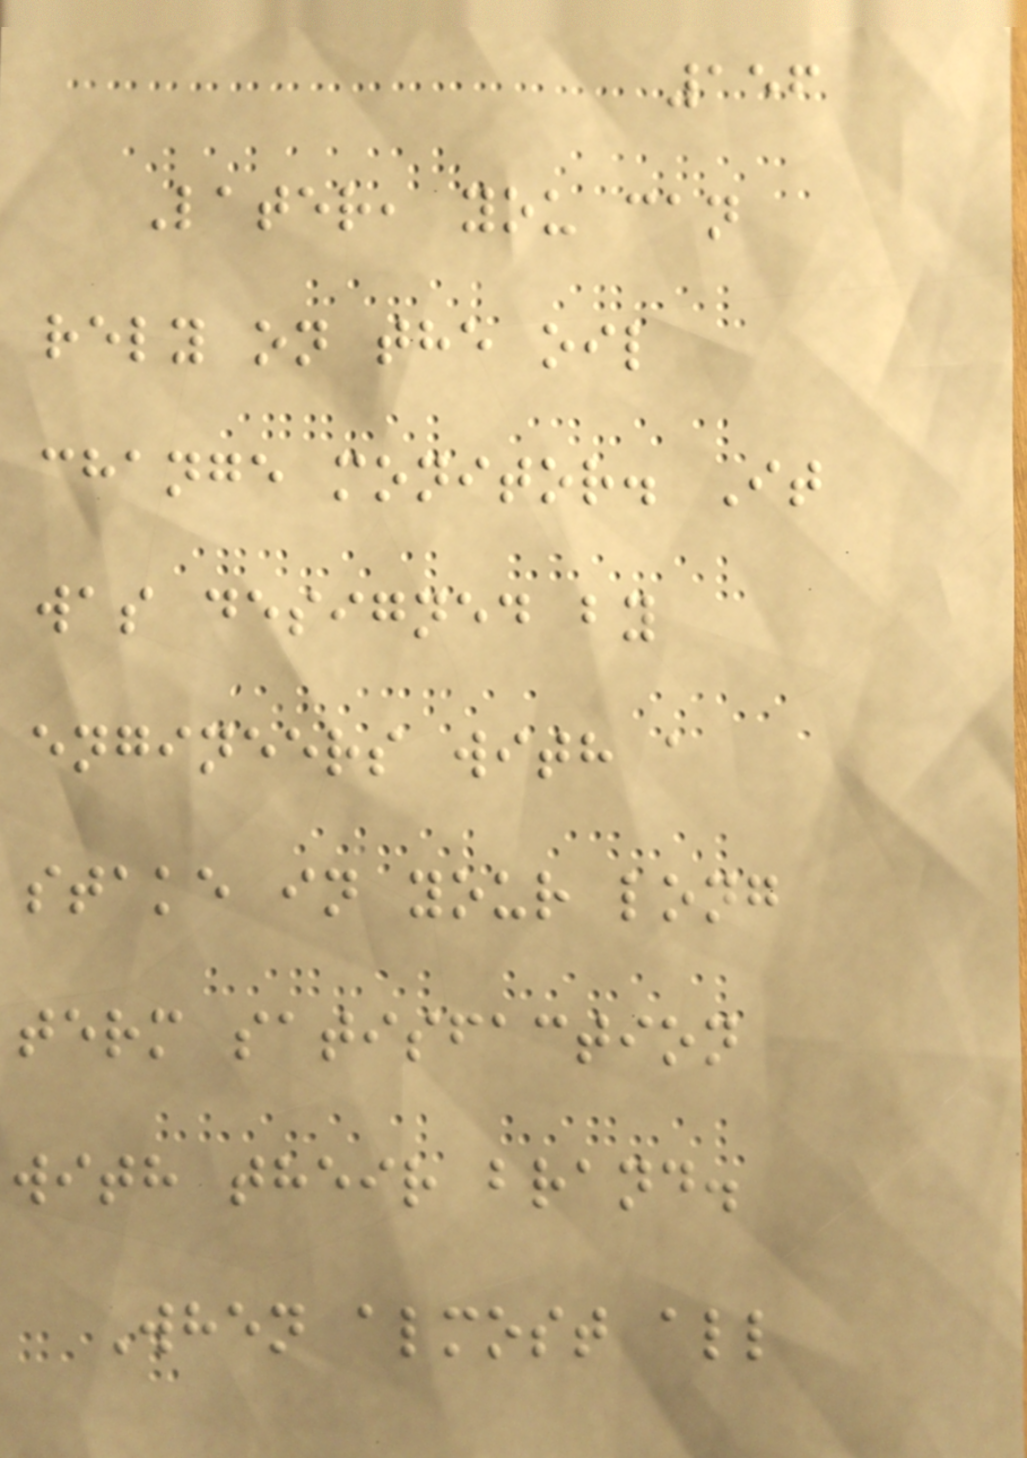156
Later, you can
rely on the oil
change monitor. It
was designed by
engineers with a
stake in your long
term satisfaction
with their brand.
When almost all
